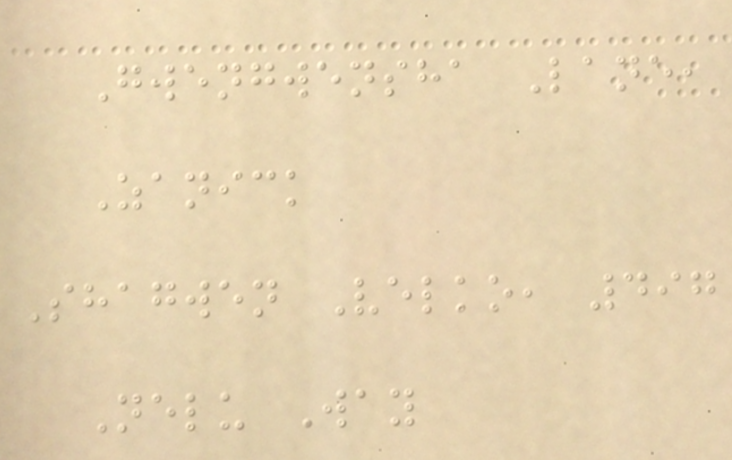Gwengwensha Lane,
Zanick
Shagwen Velko, 497
Nelu Way
